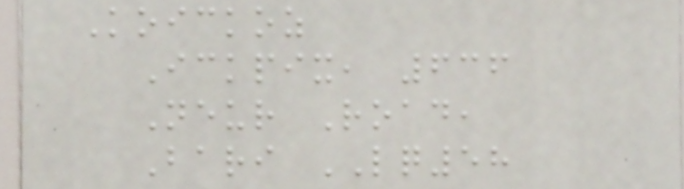Koickoz
Ickpix, 636
Neur Road,
Bari LQ58
